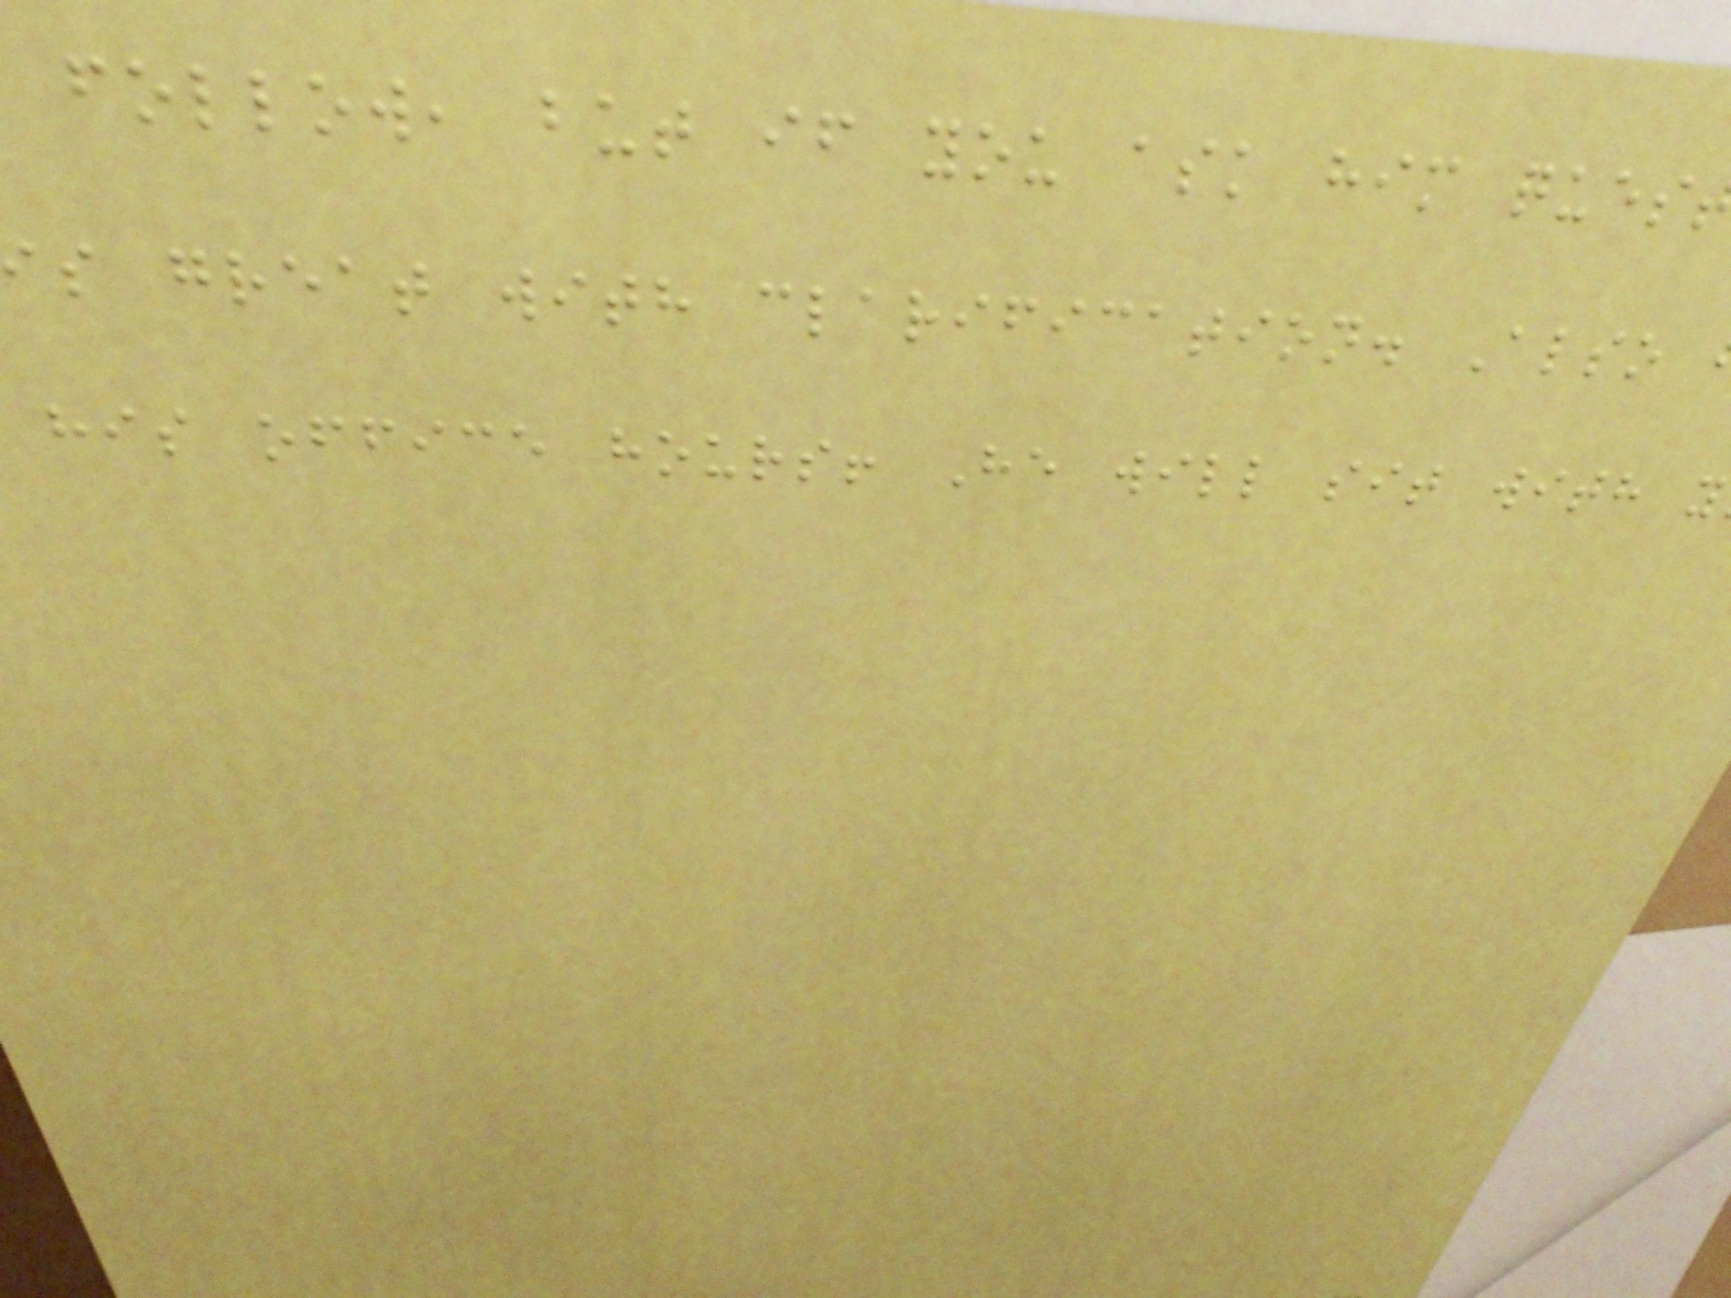follow, but if you ask him ques
s great with clarification. Also
his office hours! He will sit with y
